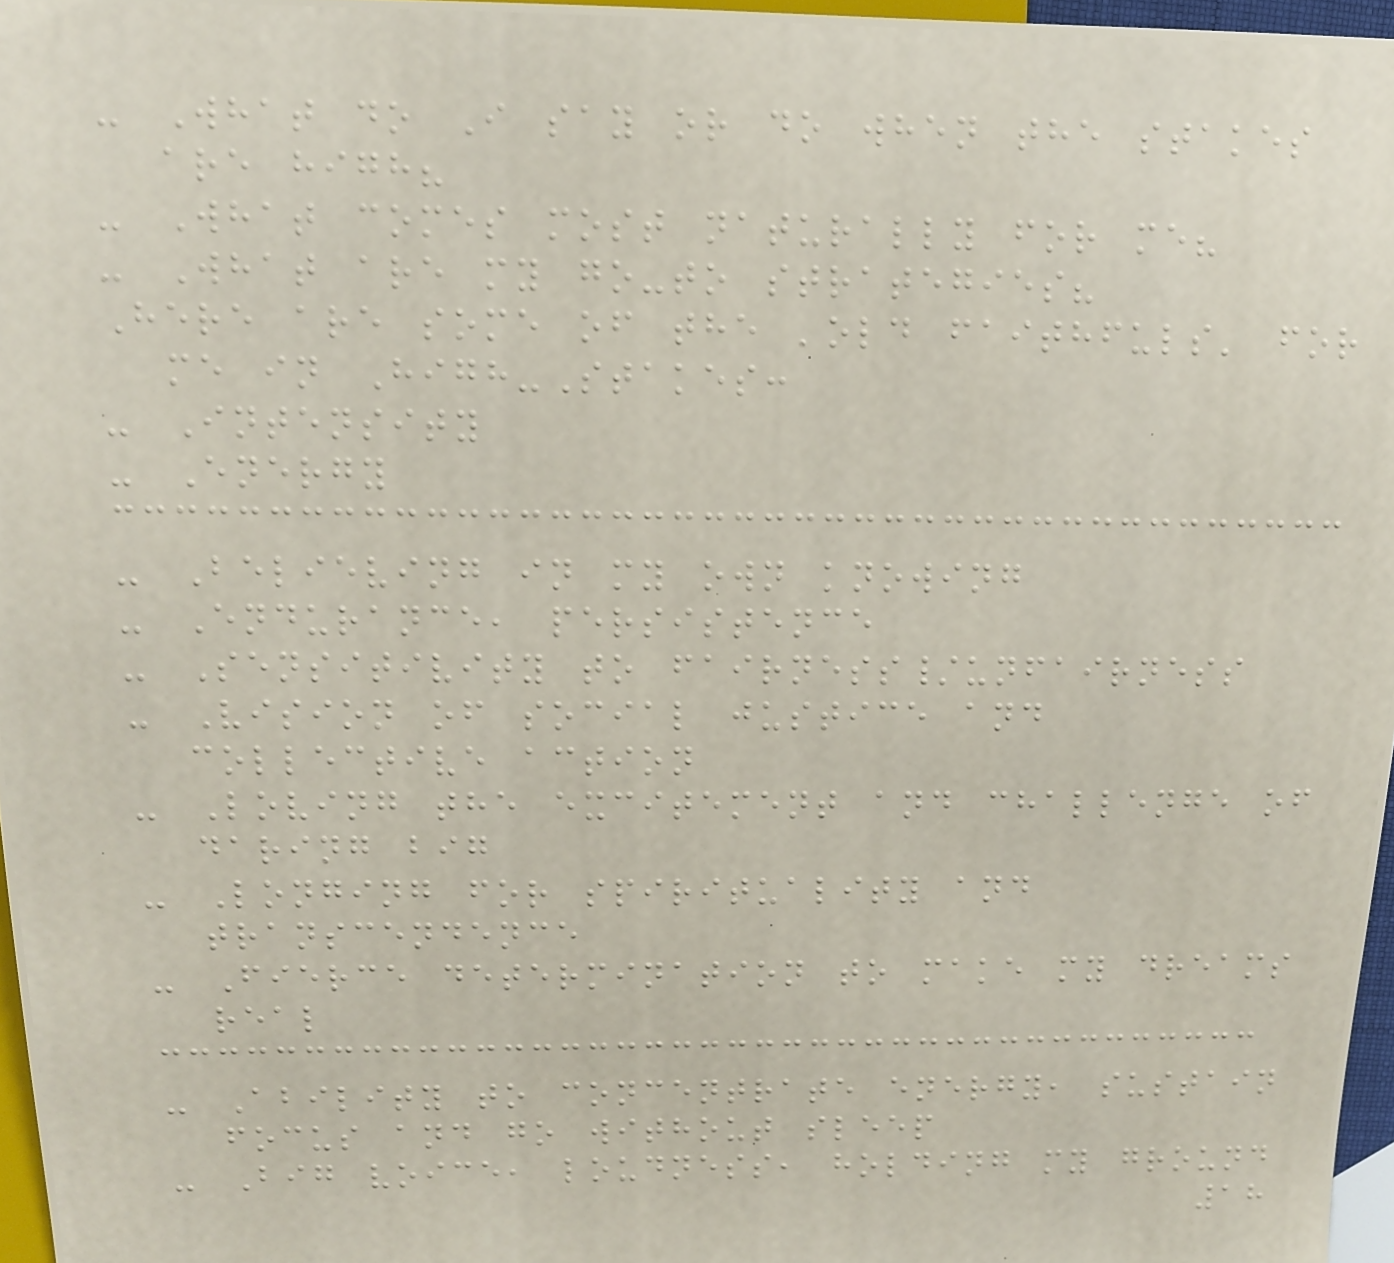- What do I say or do when the stakes
are high?
- What comes most naturally for me?
- What are my go-to strategies?
Here are some of the 'old faithfuls' for
me in High-Stakes:
- Intensity
- Energy
- Believing in my own knowing
- Endurance, persistence
- Sensitivity to fairness/unfairness
- Vision of social justice and
collective action
- Loving the excitement and challenge of
daring big
- Longing for spirituality and
transcendence
- Fierce determination to make my dreams
real
- Ability to concentrate energy, sustain
focus and go without sleep
- Big voice, loudness, holding my ground
18
